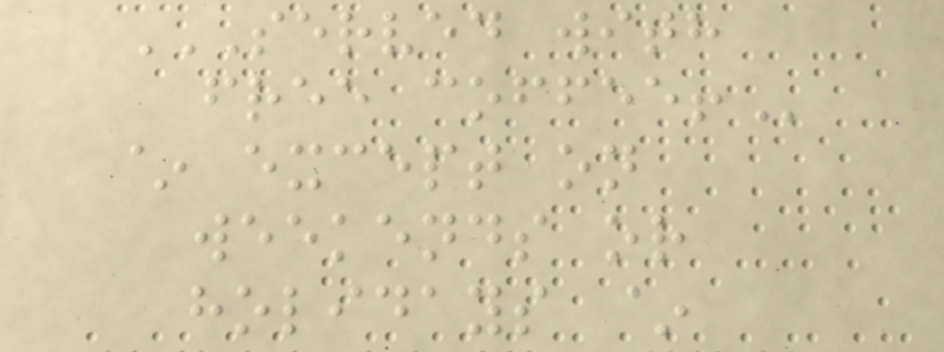SERVED WITH
FREE COFFEE!
~ except on
weekends or
holidays ~
